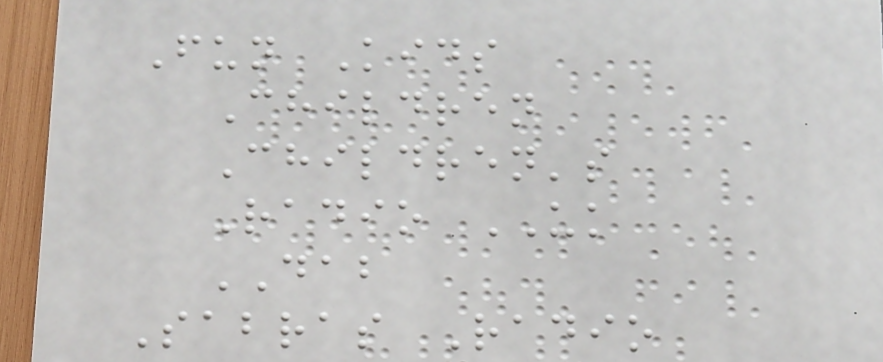Fun Kids
Children
Children's
Radio UK
DAB
Sabras Radio
